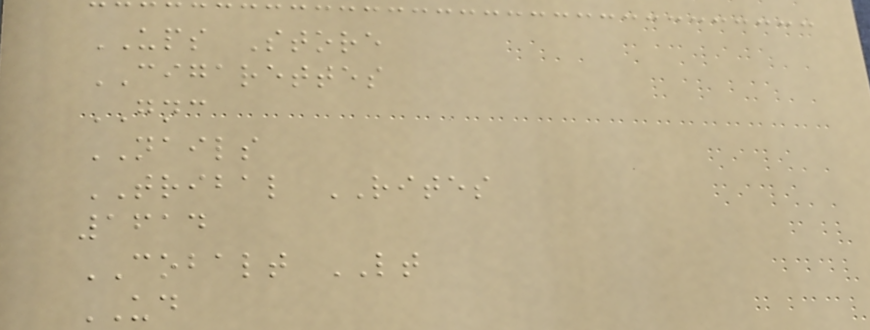UPS Store
CIGARETTES
GNC
NAILS
TRIBAL RITES
1614
COBALT LT
UD
